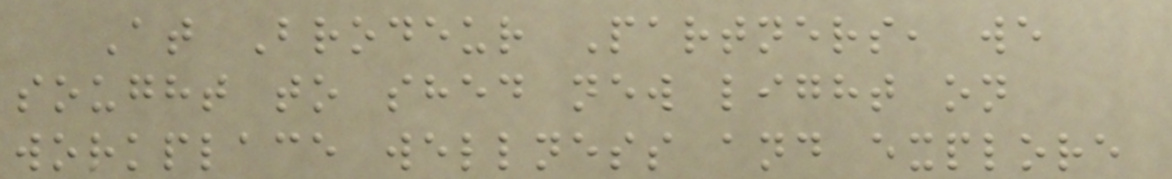At Brodeur Partners, we
sought to shed new light on
workplace wellness and explore
